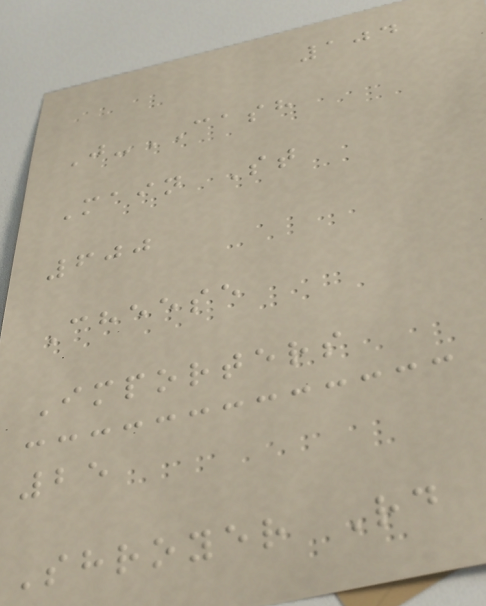104
J-CASH
Main St
600
Cheese
Importers
25
Shroyer Rd
